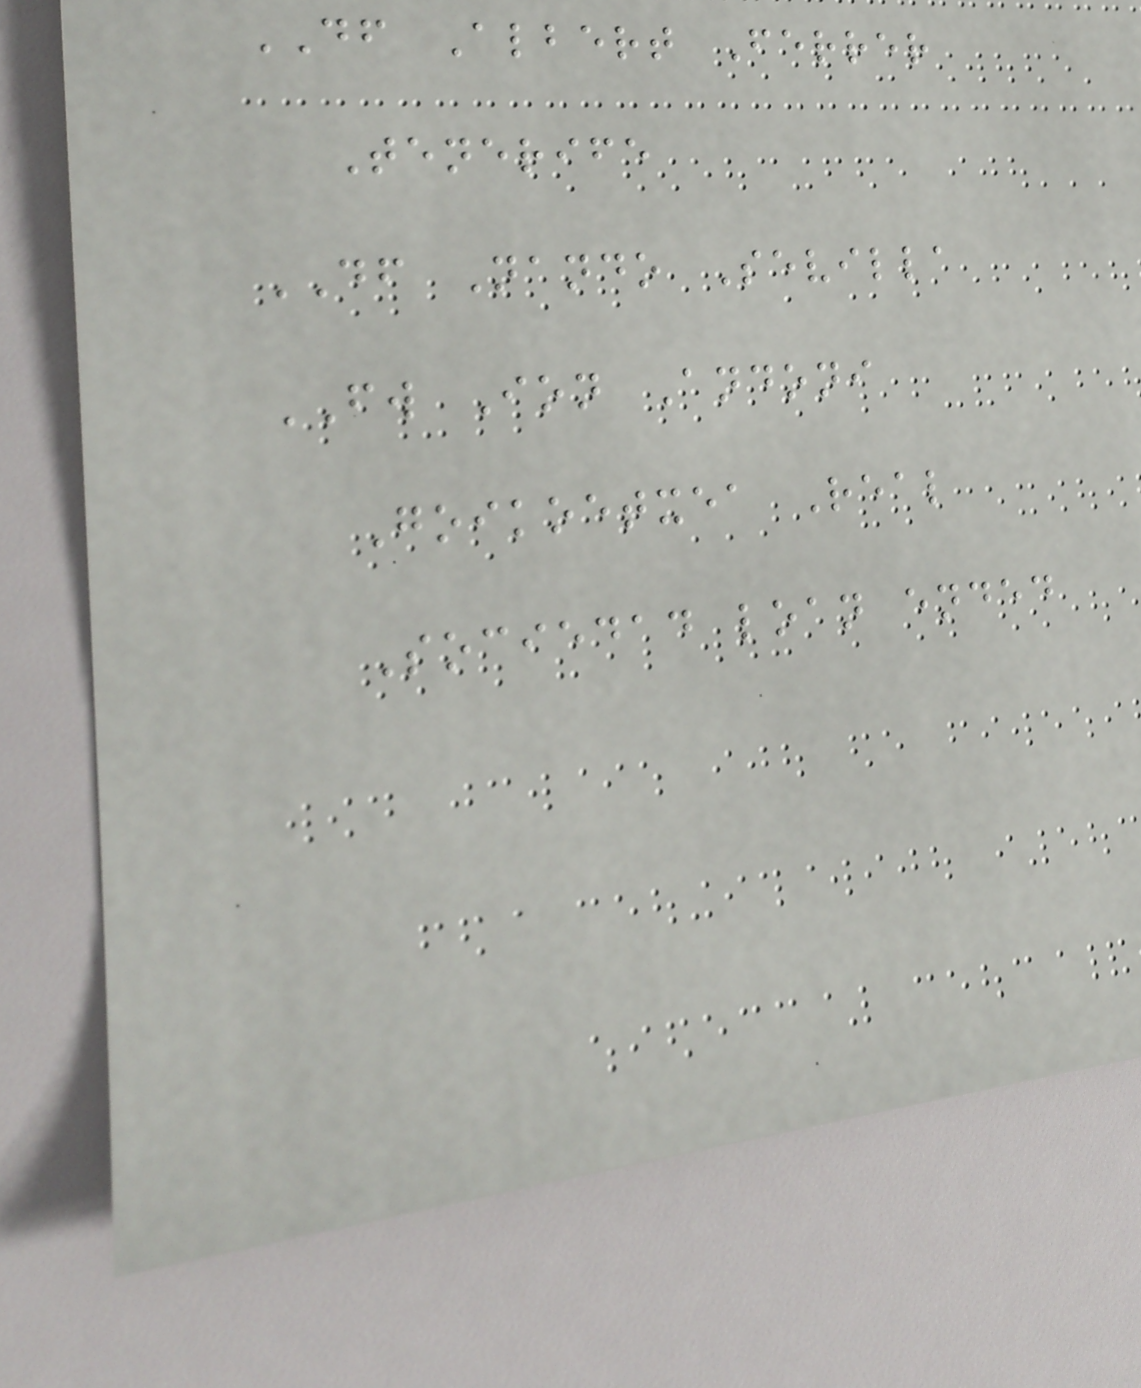DF Albert Ferrer
Tenerife
DF Nando Sevilla
FW Ion Andoni
Goikoetxea Real
Sociedad loan ended
